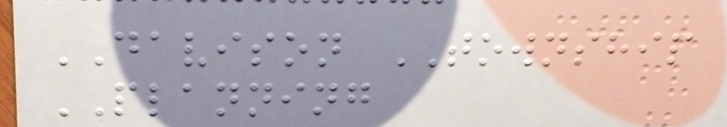DAVISON TOWNSHIP
PLANNING
